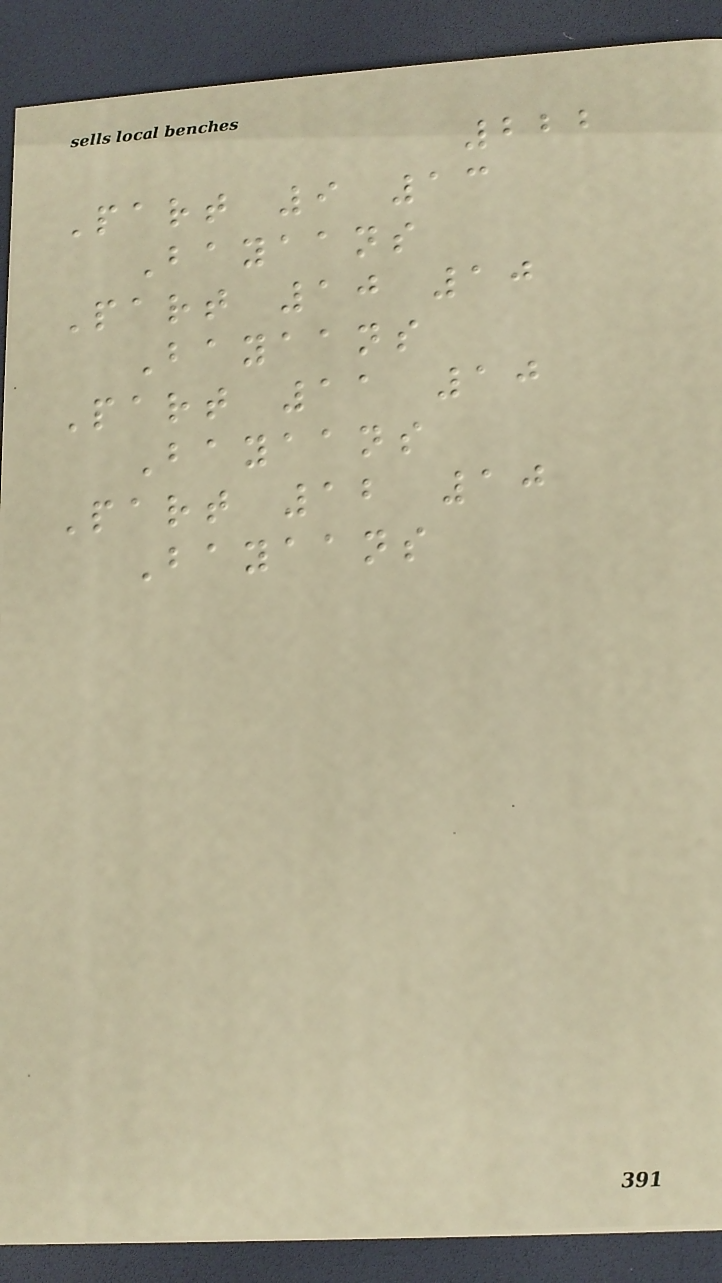222
Part 9 13
Bayaans
Part 10 10
Bayaans
Part 11 10
Bayaans
Part 12 10
Bayaans
